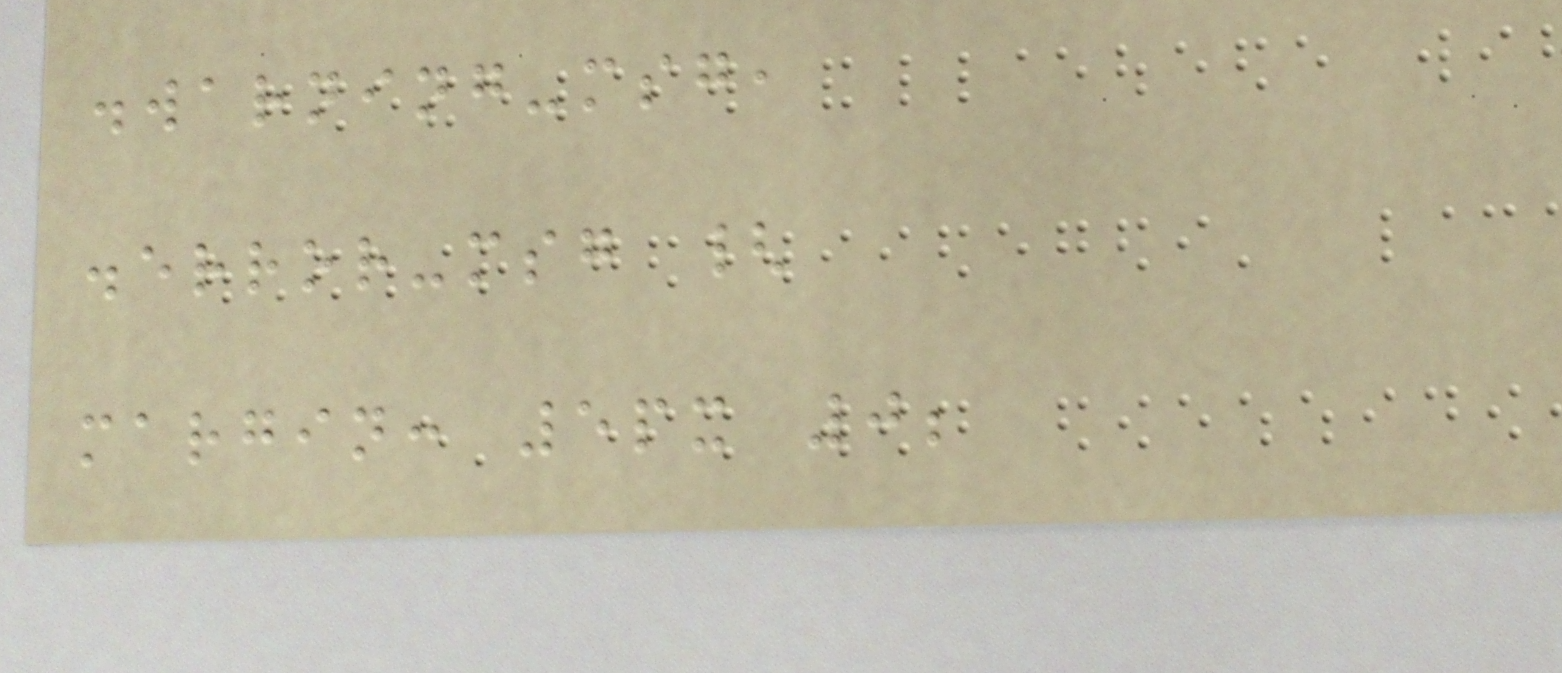.warning-msg,
.error-msg {
margin: 5px 0;
